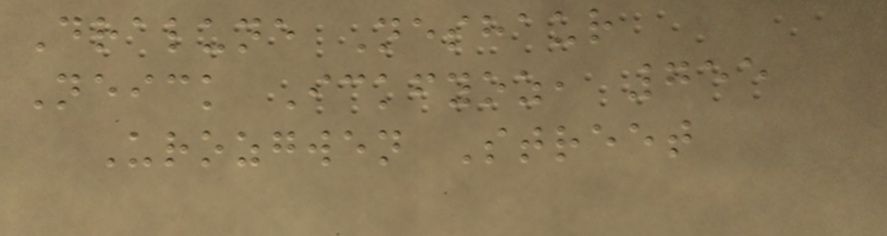Dralune Neshaur
Neick Ickfyoz, 755
Urozgwen Street
